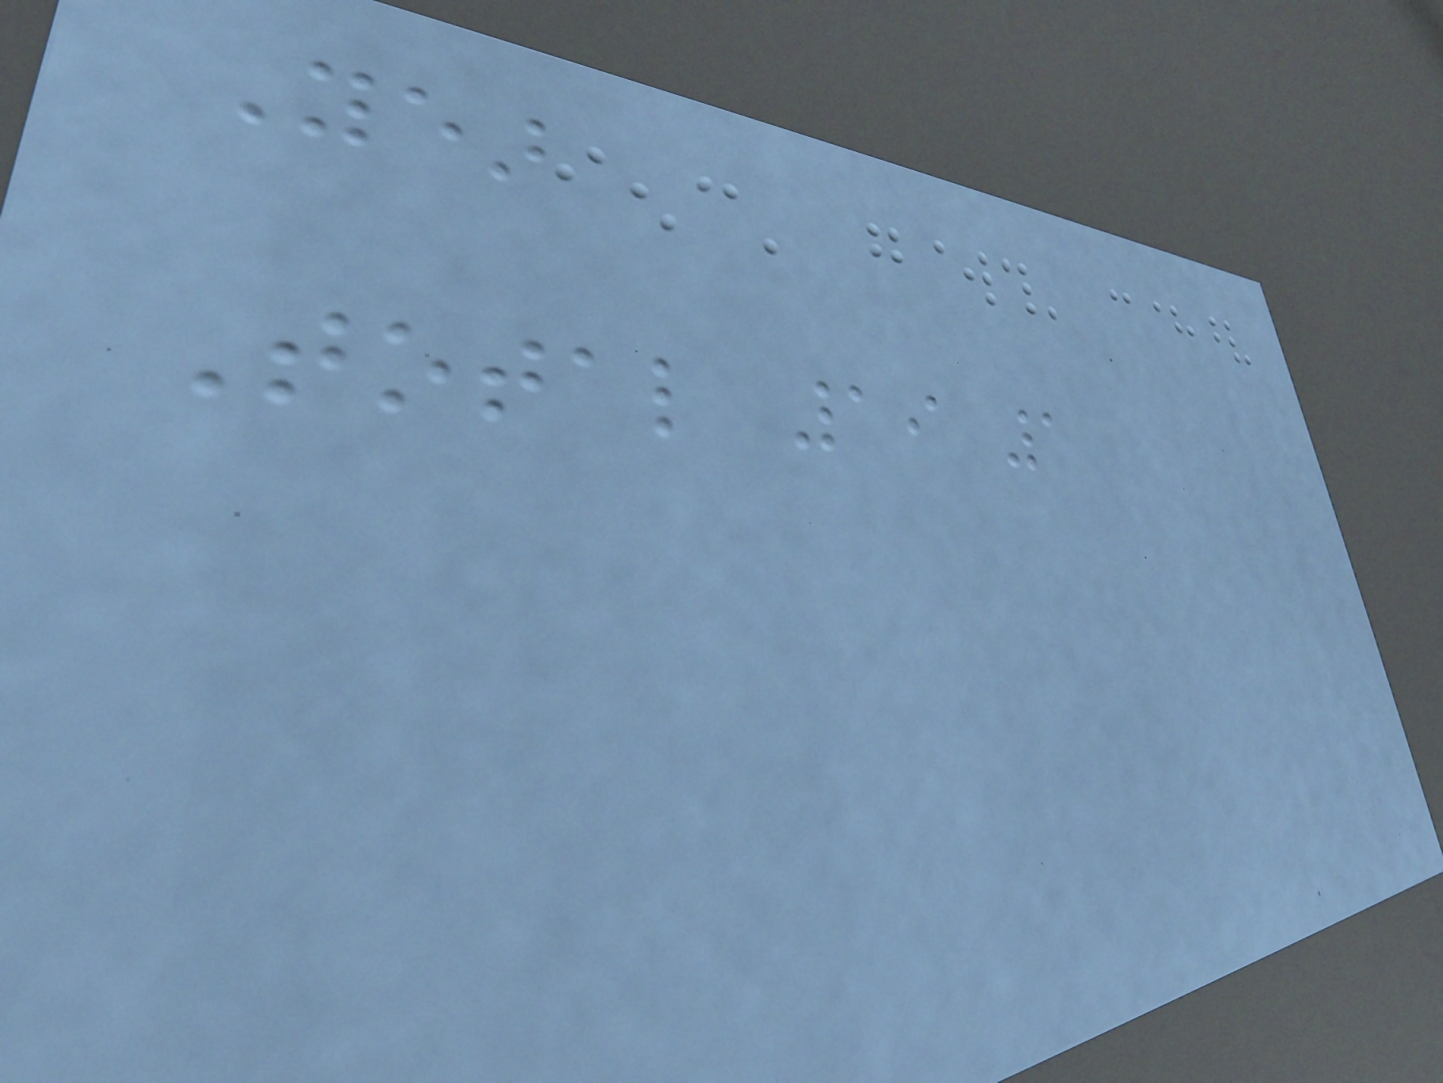Year
Total 19 1
